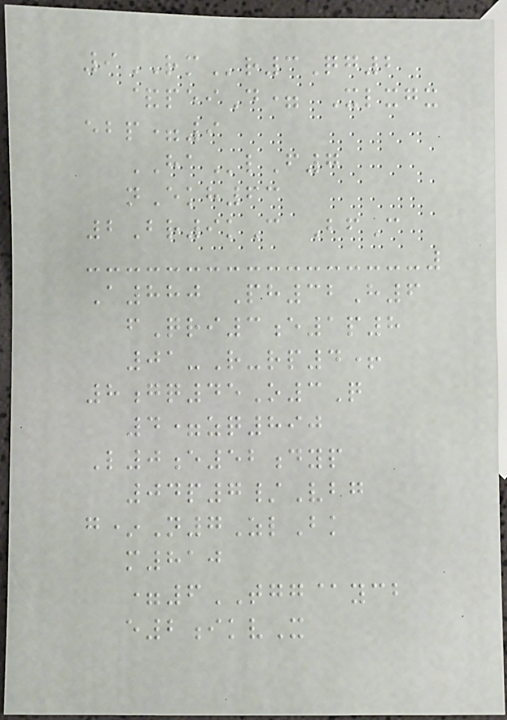9RMr3Qg2
&peiD= Xlxgx
ebp=9
HAlF7
nEkh63
2Br9kC BfC
A880 Ph32H6
fQri3e1p8
01-R-rp4+
8gq45O3Q
4=zq890
L0e52dyp
04p7/Vbg
g*N7ZlBk
m810
=6TGG@ycb
e2ikvX
